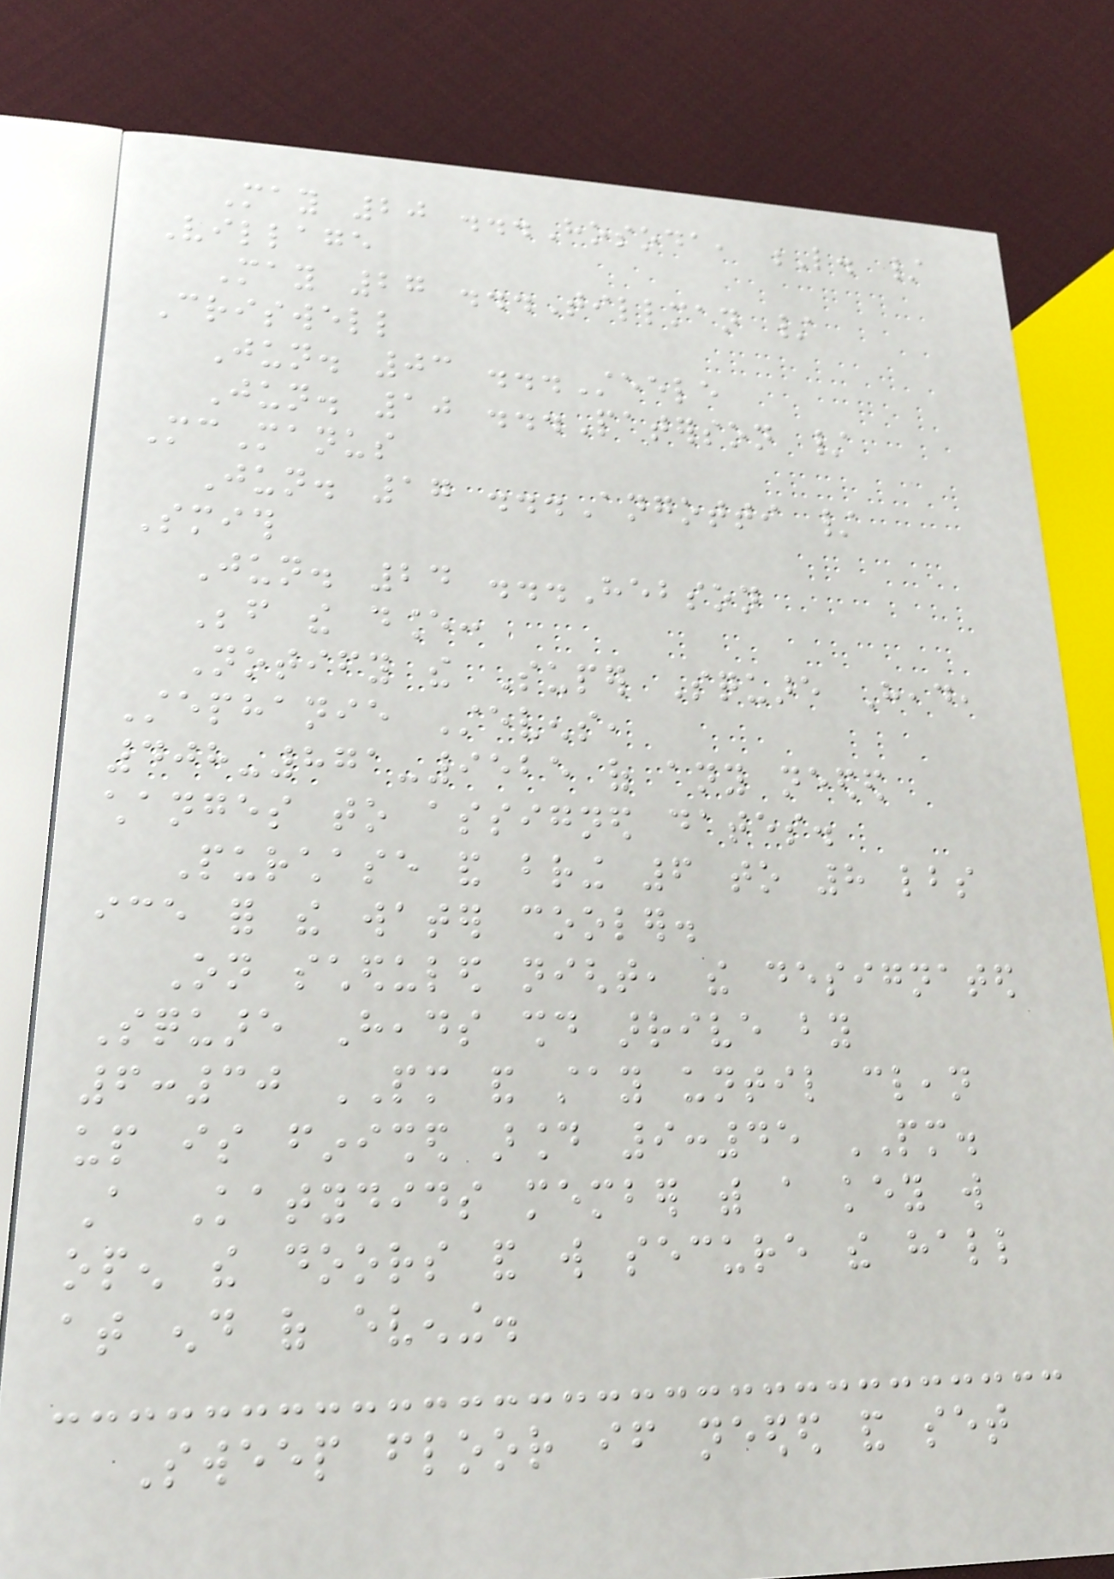May 20 ...Hosoda, L. /
Village
May 27 ...Tillman /
Criswell
Jun. 03 ...Steele
Jun. 10 ...Paterson /
McManus
Jun. 17 ...Angotti /
Smith
Jun. 24 ...Hebson
Before the dance:
Notify the Super Square Head,
Stephanie Stevens,
408-871-9525 of any needed
changes to assigned dates.
Purchase and bring 6 to 8 lbs
ice for the water cooler.
On scheduled night, the designated
Square Heads should arrive by
6:30 PM and stay until clean
up is finished around 9:45 PM.
A Katydids member with a key will
open the doors and will secure the hall
at end of evening.
Sweep floor if needed and set
